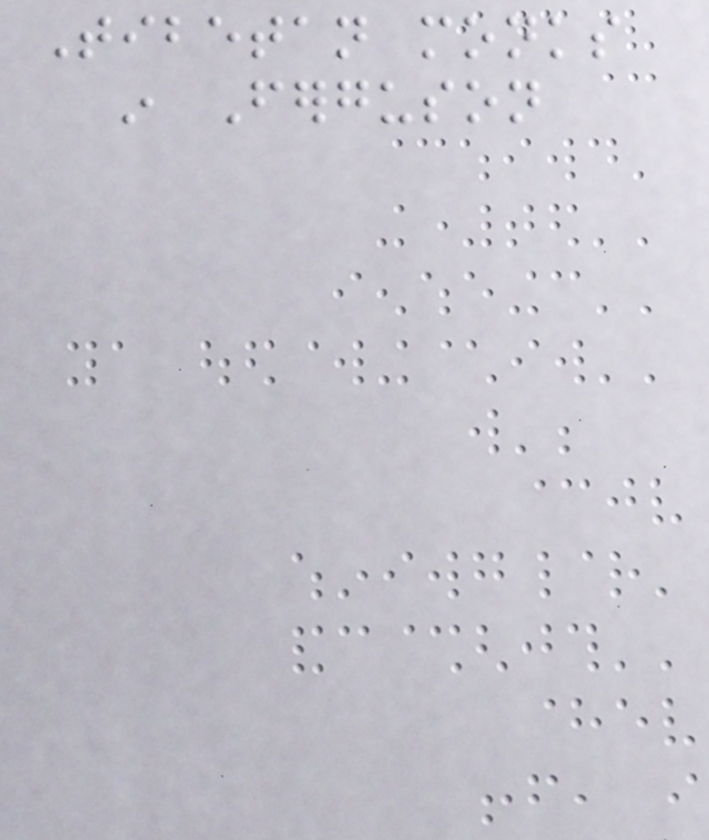Tibetan monks
in Ferguson
